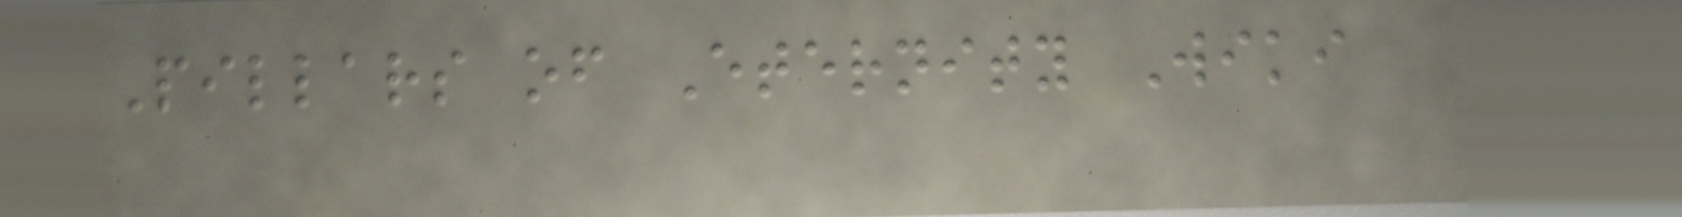Pillars of Eternity Wiki
